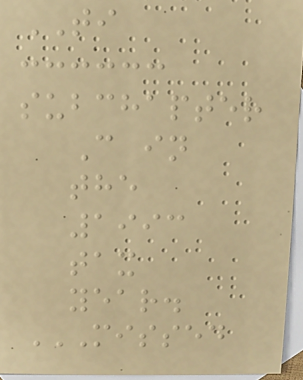TI
subchapter
C in
the
1993
tax
year.
MISSED
